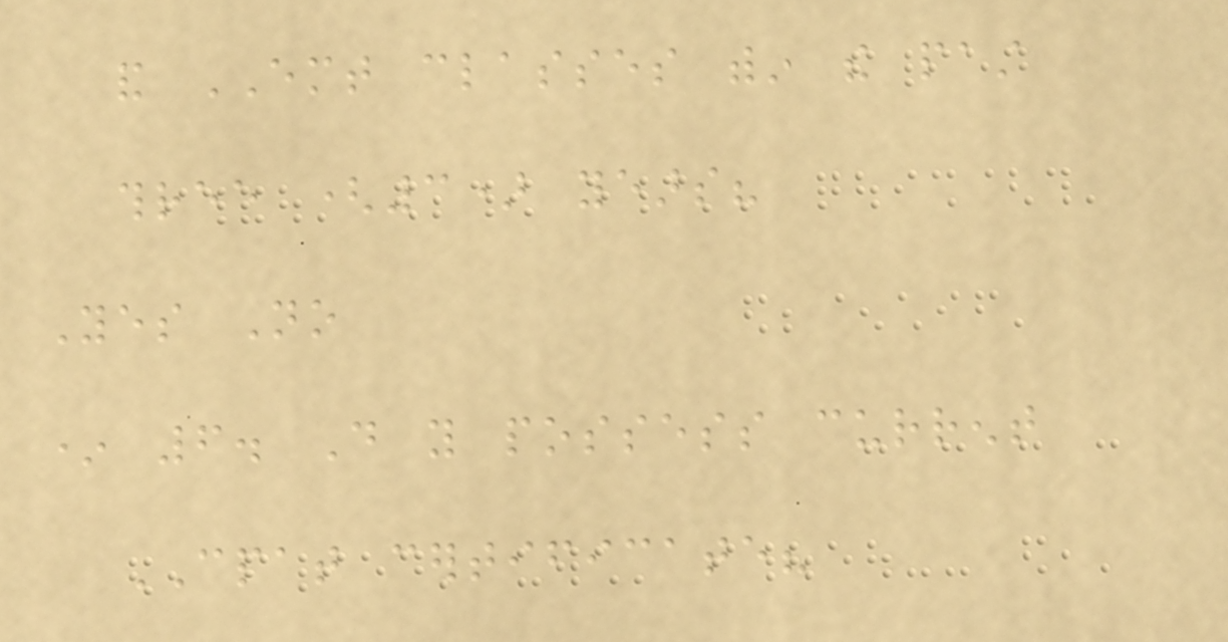and EMT classes within the past
three (3) years?
Yes No
* 6. Do you possess current
CPAT certificate?
